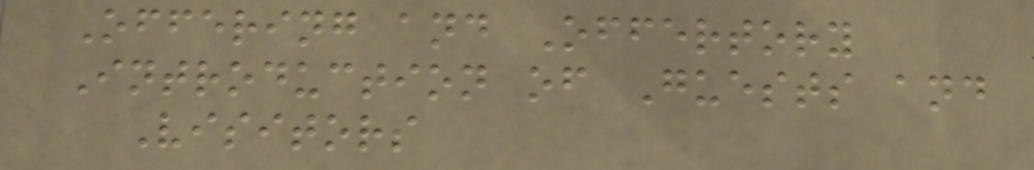Offering and Offertory
Introduction of Guests and
Visitors
